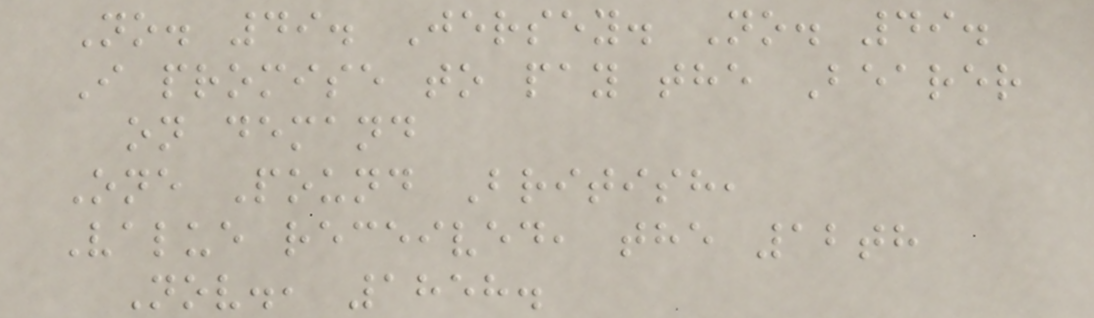No. 49. Jersey. No. 49.
I promise to pay the Bearer
on demand
One Pound British,
Value received, the 12th
Nov., 1858.
